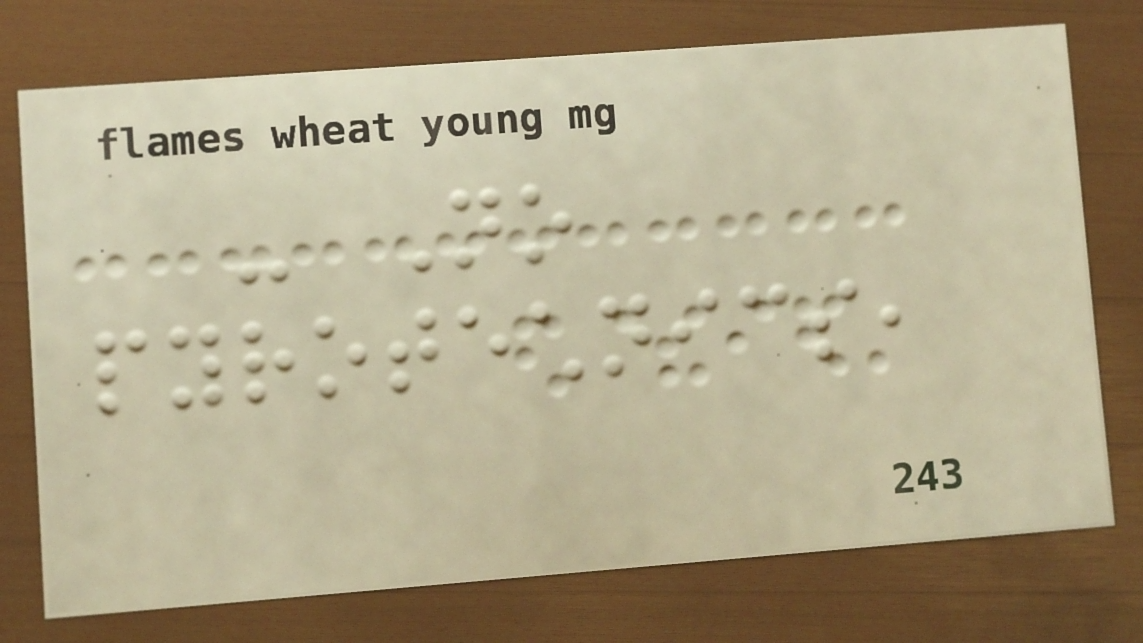- No
pyrotechnics,
